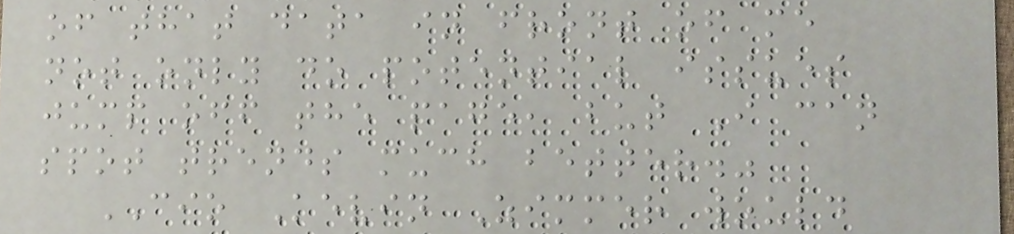of that data in front of me
not only do potential issues
jump off the page, but I can
spot trends much better."
CIO Kevin Zimmer would
